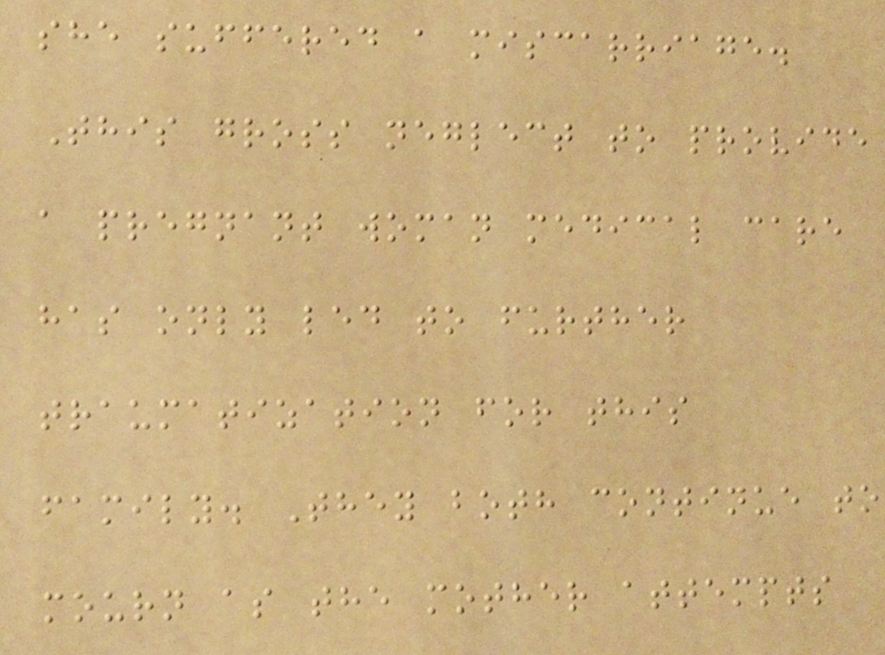she suffered a miscarriage.
This gross neglect to provide
a pregnant woman medical care
has only led to further
traumatization for this
family. They both continue to
mourn as the mother attempts
